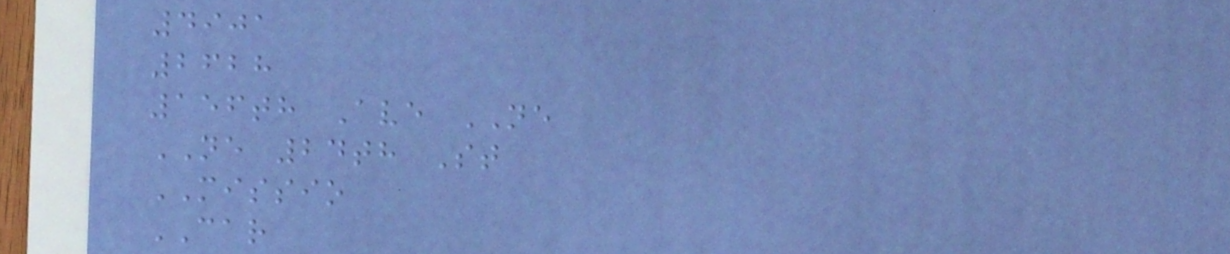4901
2628
156th Ave NE
NE 24th St
MISSIO
CAR
